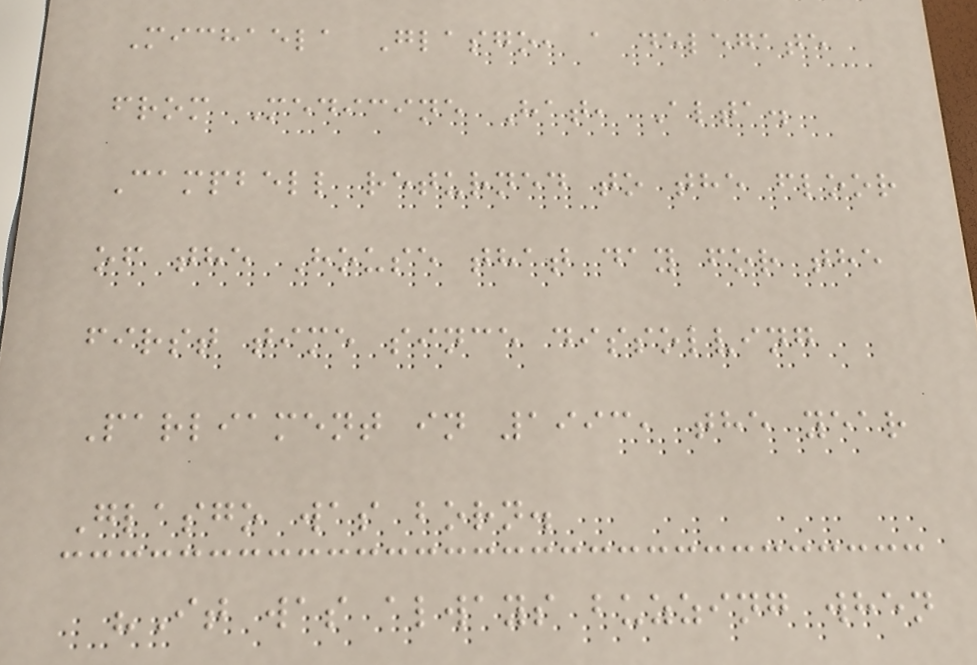Michaela Glasgo, a delegate
from Medicine Hat, Alta.
Campbell returned to the floor
of the House that day for the
first time since dissolving
Parliament in 1993, the year
Glasgo was born.
"It was always buzzing when
